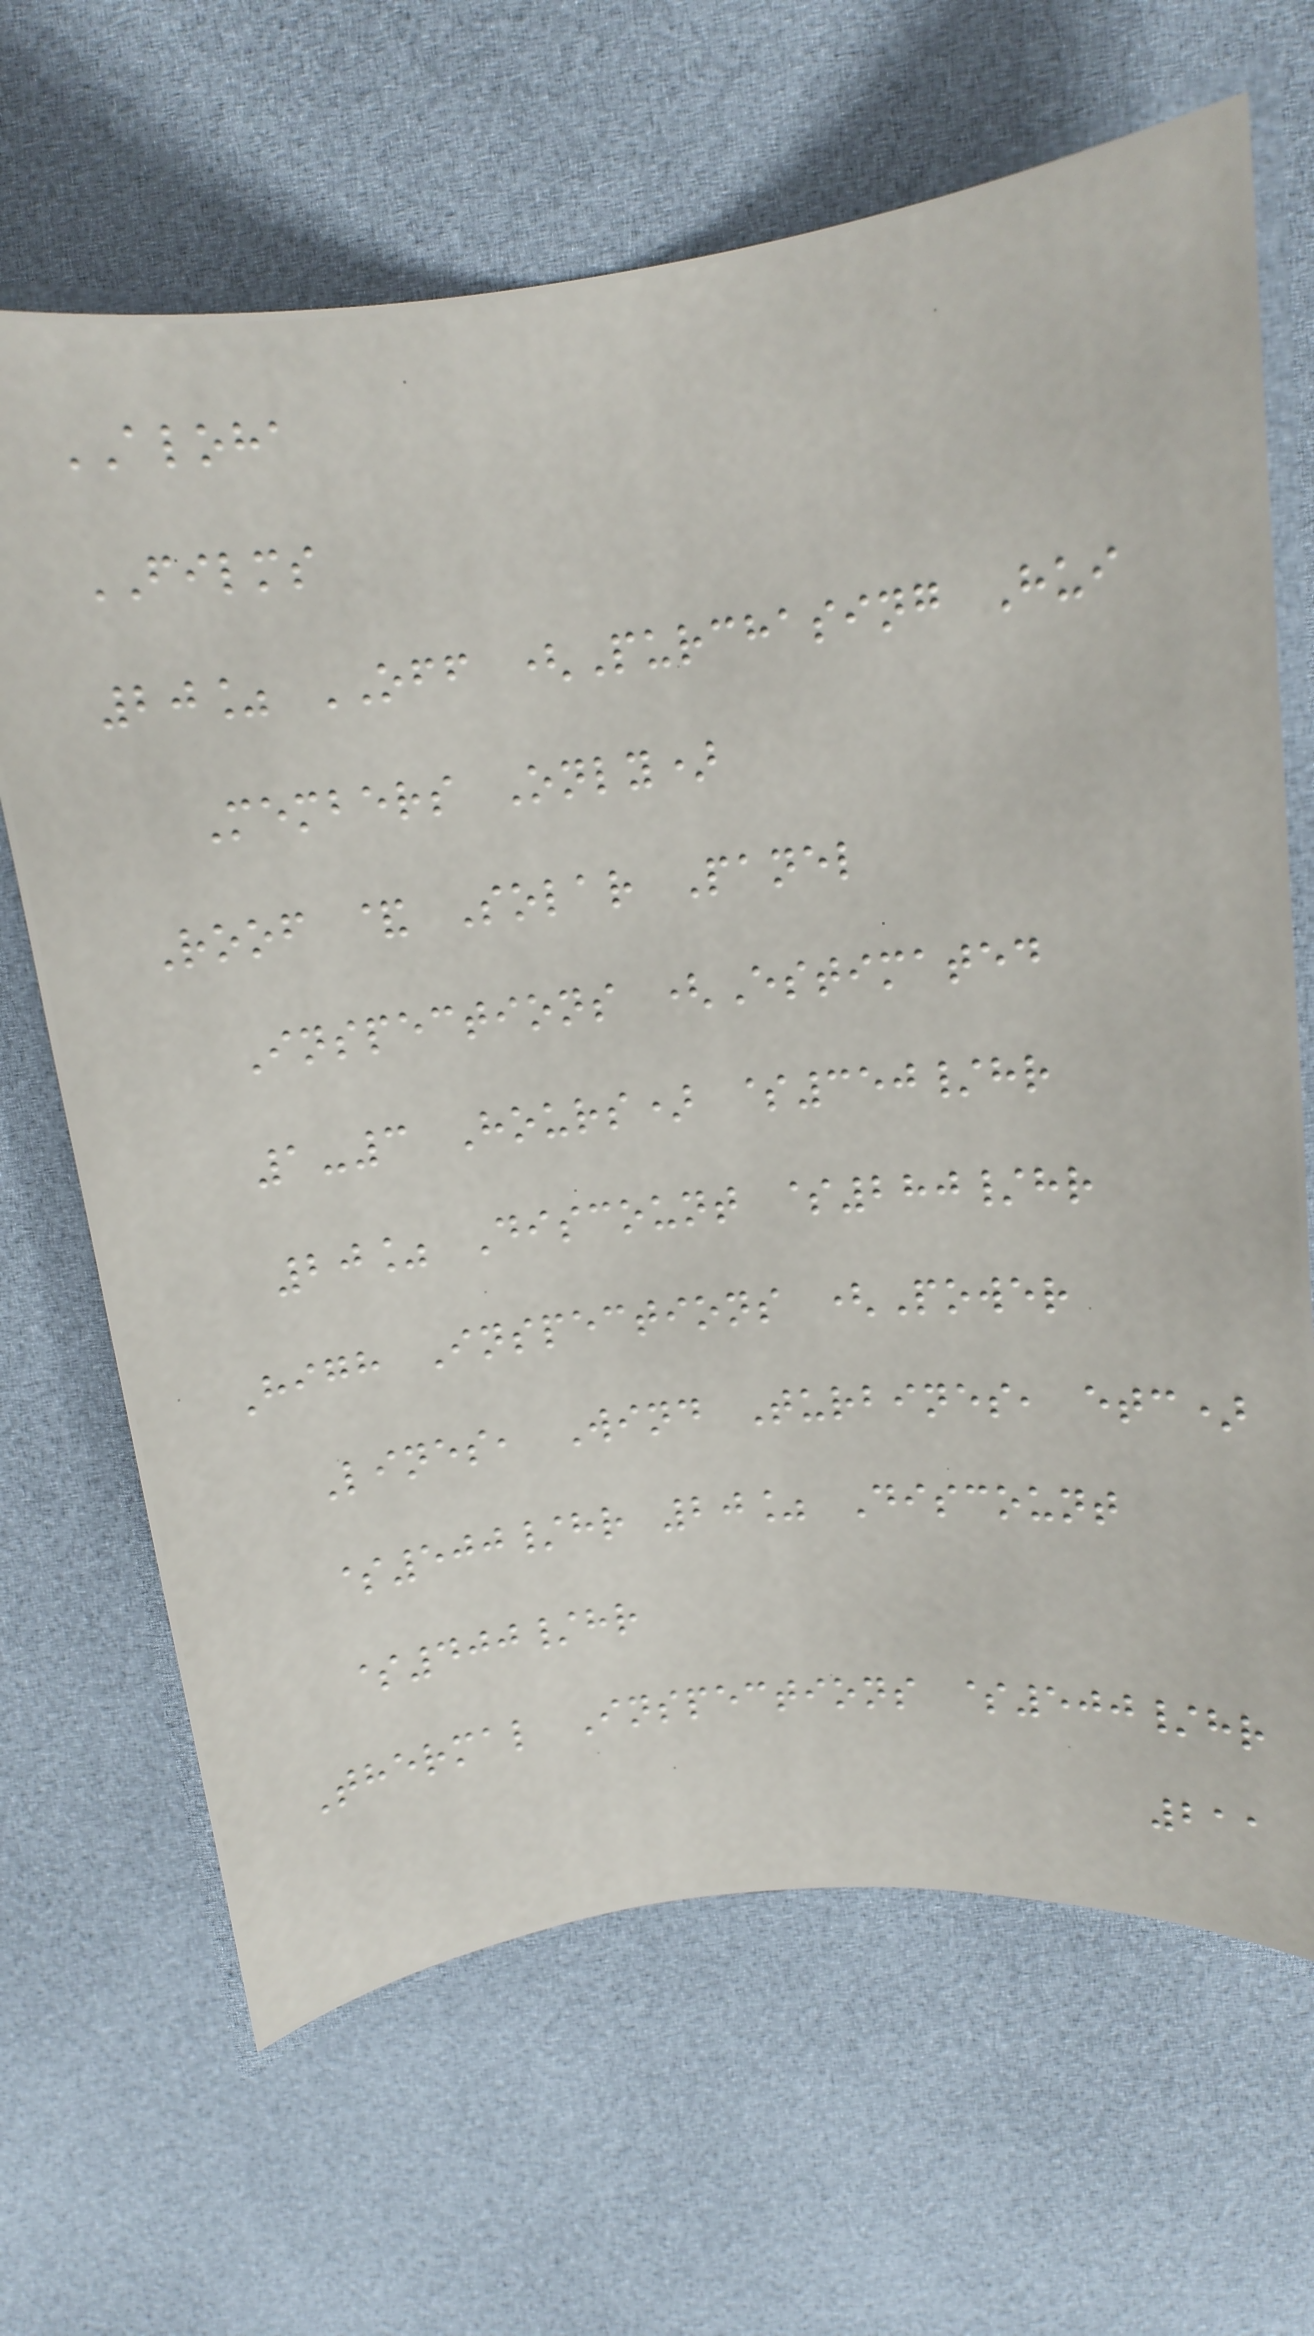ALOHA
FILMS
20% OFF (Purchasing Hui
Members Only)
Roof & Solar Panel
Inspections (Estimated
1-3 Hours) $350/hr
20% Discount $280/hr
High Inspections (Power
Lines, Wind Turbines, etc)
$500/hr 20% Discount
$400/hr
Thermal Inspections $500/hr
211
